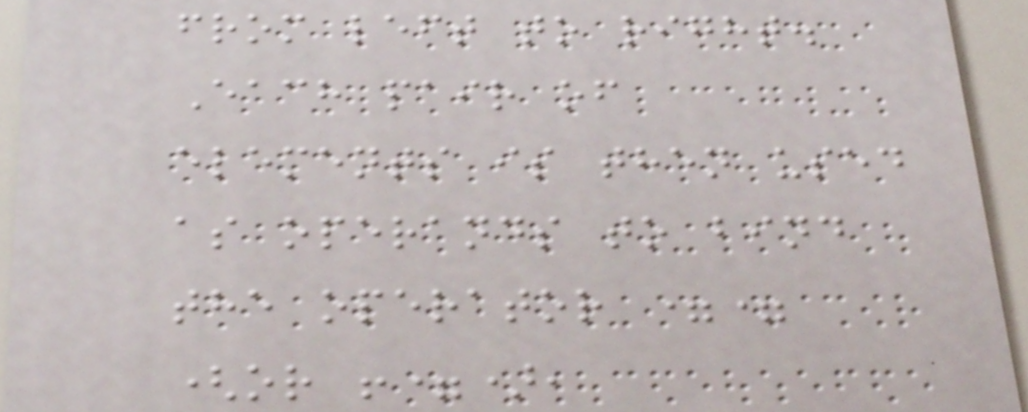from left to right.
Each pair of
elements is then used
as operands to bind
the operator ==
(or !=),
